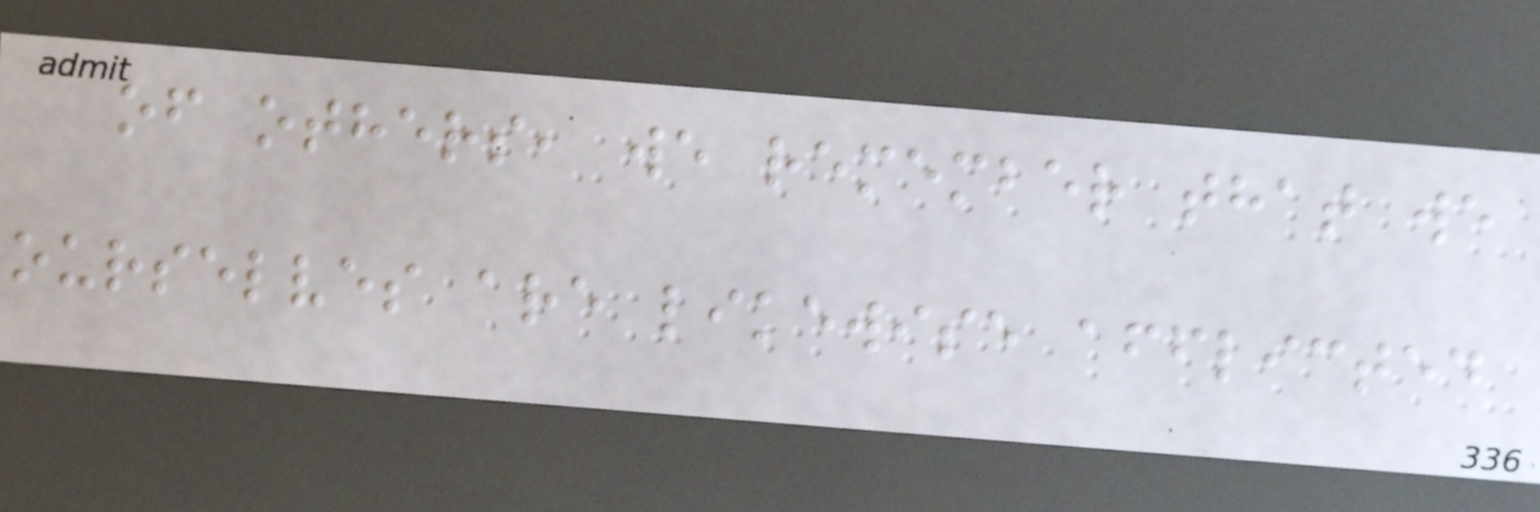of others, we remember that we
ourselves are likewise afflicted
